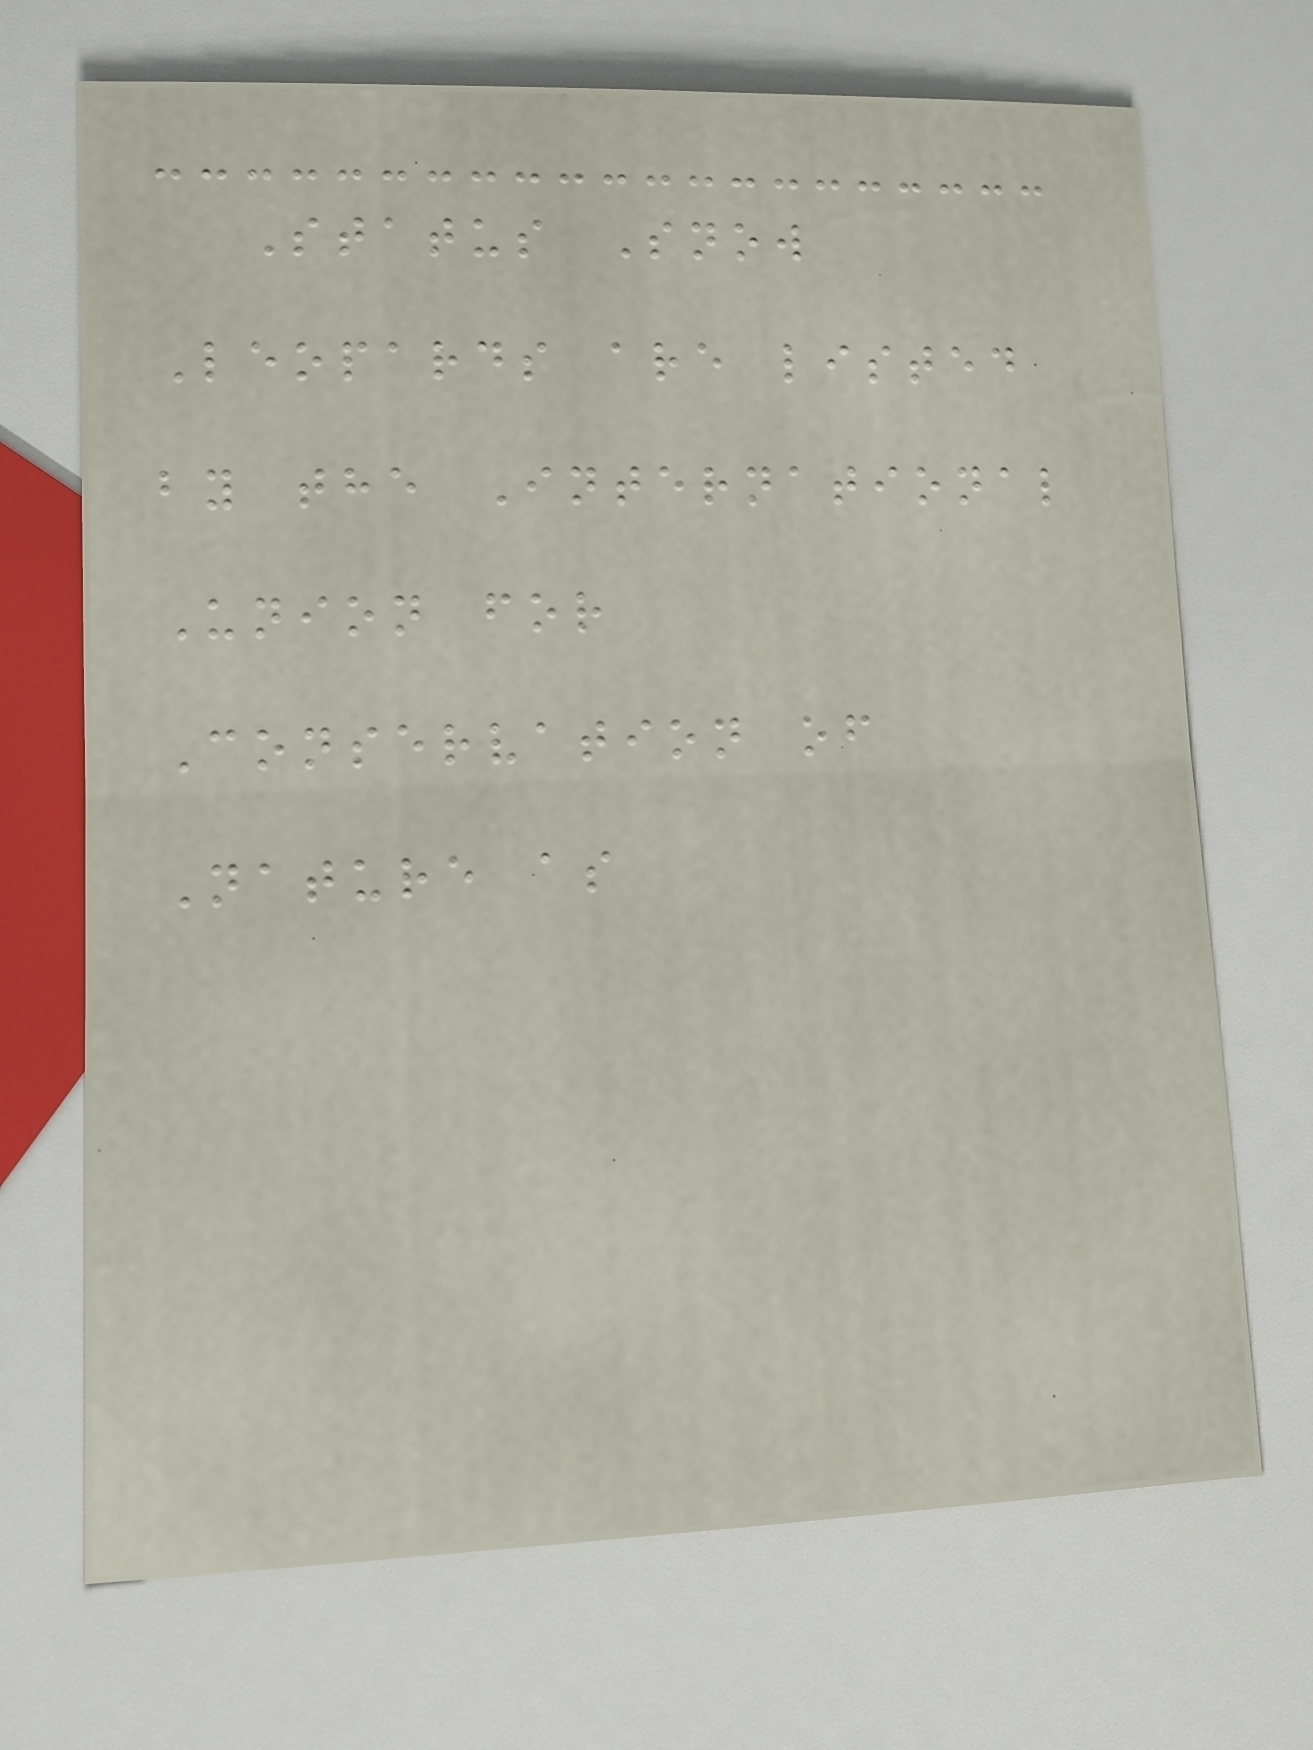Status Snow
Leopards are listed
by the International
Union for
Conservation of
Nature as
